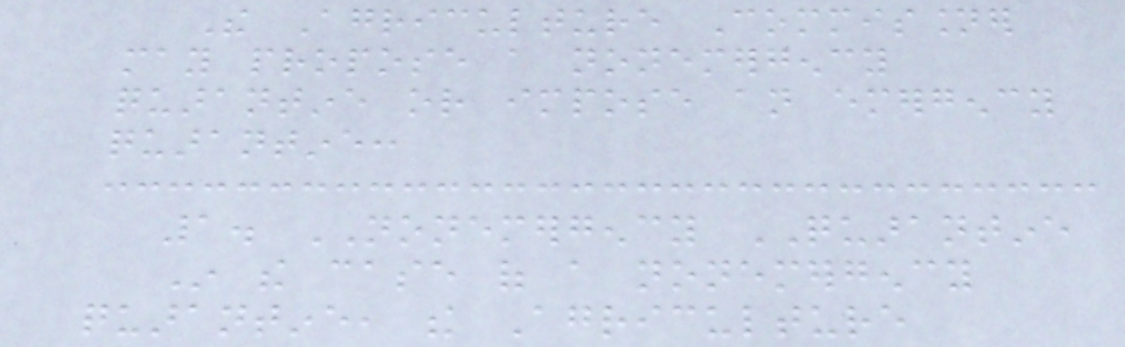The Agriculture Commissioner
may propose a nonemergency
quarantine or impose an emergency
quarantine:
1. NONEMERGENCY QUARANTINE
In the case of a nonemergency
quarantine, the Agriculture
